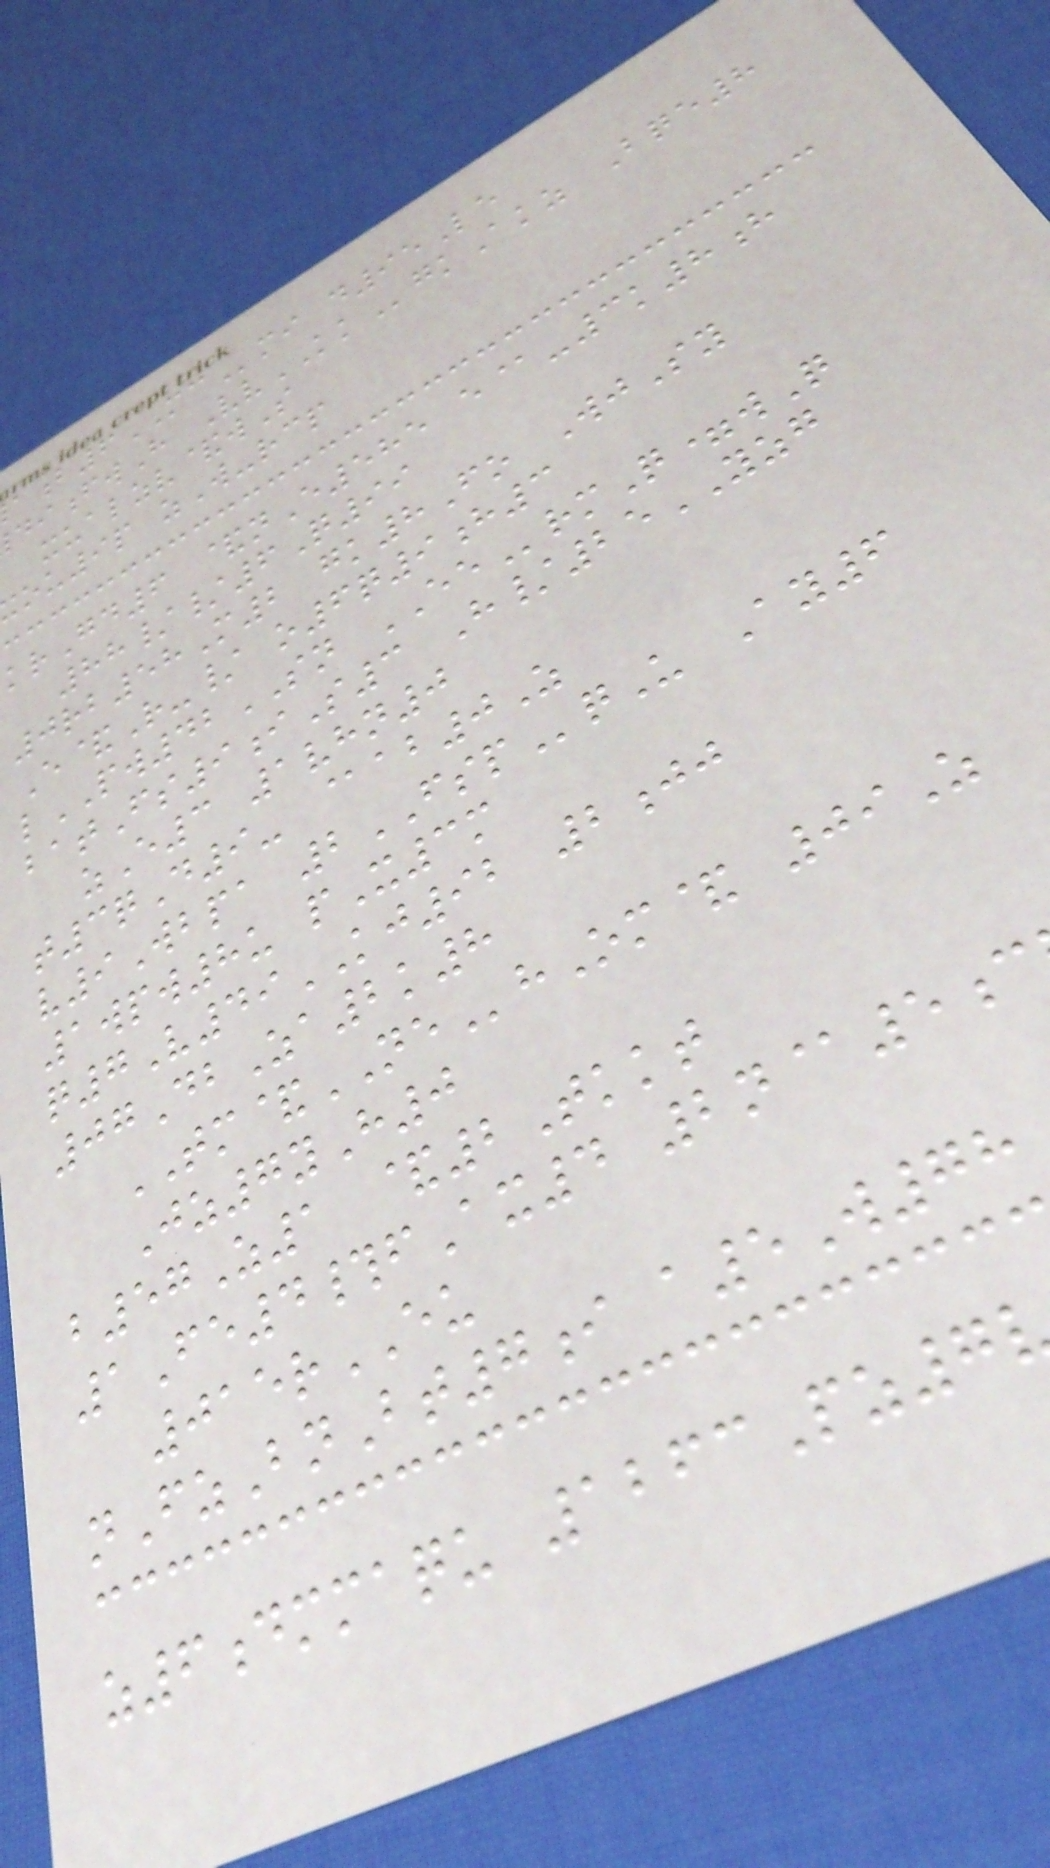b6MCmi d95Le
fwH VvKKgkAkz Bqe8
xualzv&wS
ou9p zW-rcp
krGd6 &nE585 e@-3k8h
88//6Q99
0rb58M2 gk8Fo WjSy
E&R-/ o6q9h3
lPW42SN EErmQ=wQ
batFs9iS3 H/25YZG
zE3 1vhn0
t3qD9- @ab0Z
v9Wbpa 2FSPqU Ay6
1wpw8u pX3m
q7V49KJ92 2jj
07DbZa2k8
TM&NEhOm& 09Z
Jz7yH0
b57Z1 &2Tkkt
1Fe4#fAx4 2n@5c
015rEU
nFzBnBt7i a5W78
z6dmmaqu 1263Pz7
